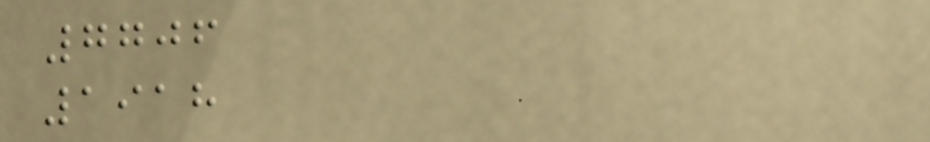7706
1918
